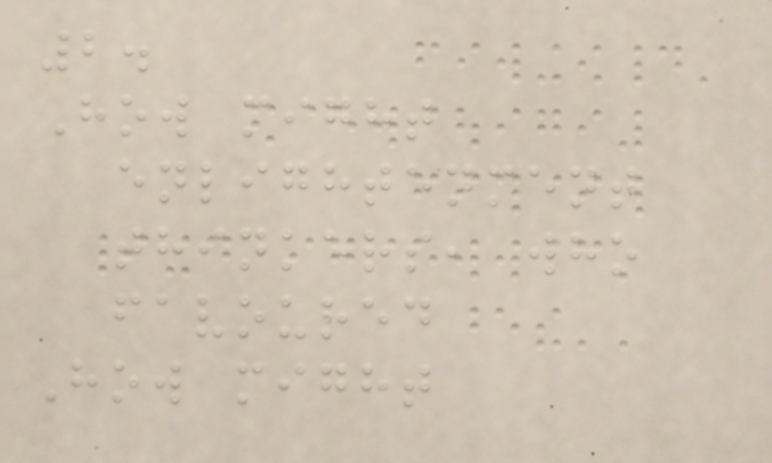2.
How might
enlightenment
thinkers, who
favoured
How might
